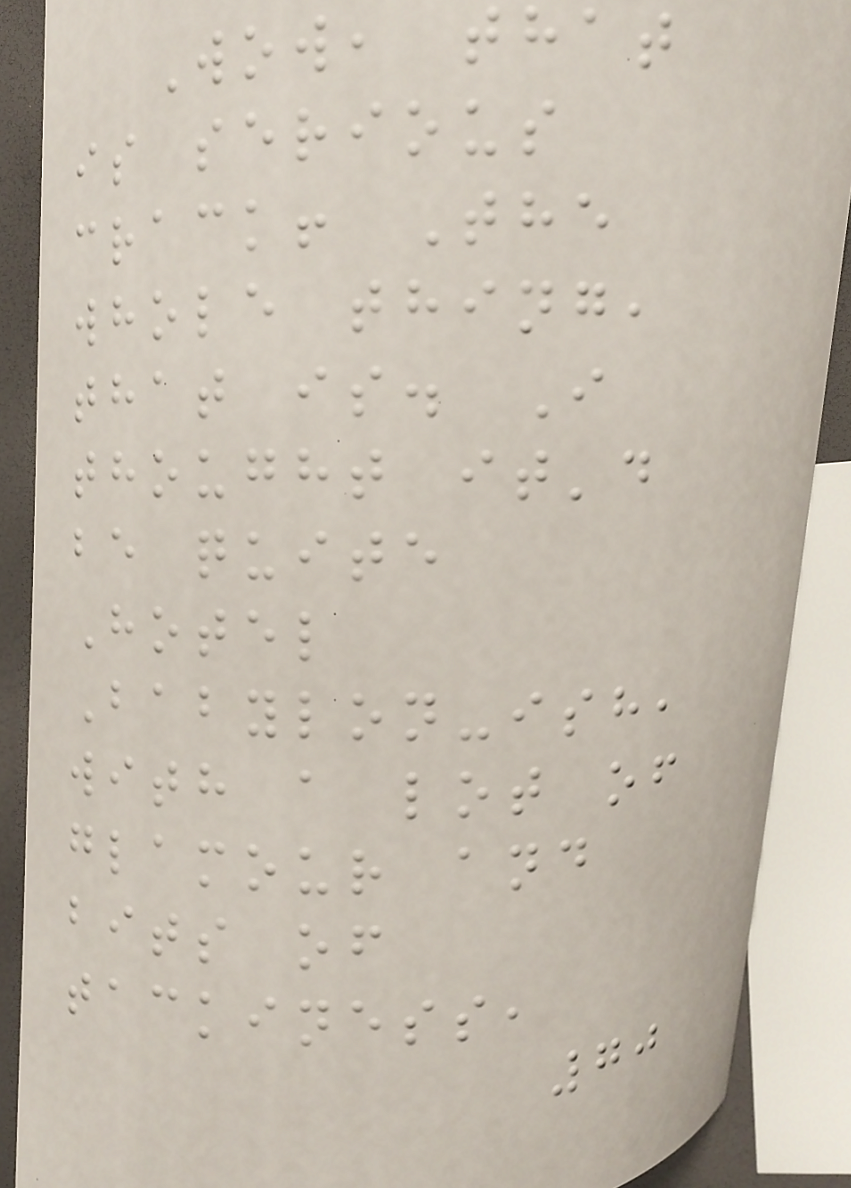Wow, that
is serious
crack! The
whole thing,
that is. I
thought it'd
be quite
Hotel
Babylon-ish,
with a lot of
glamour and
bits of
tackiness,
70
